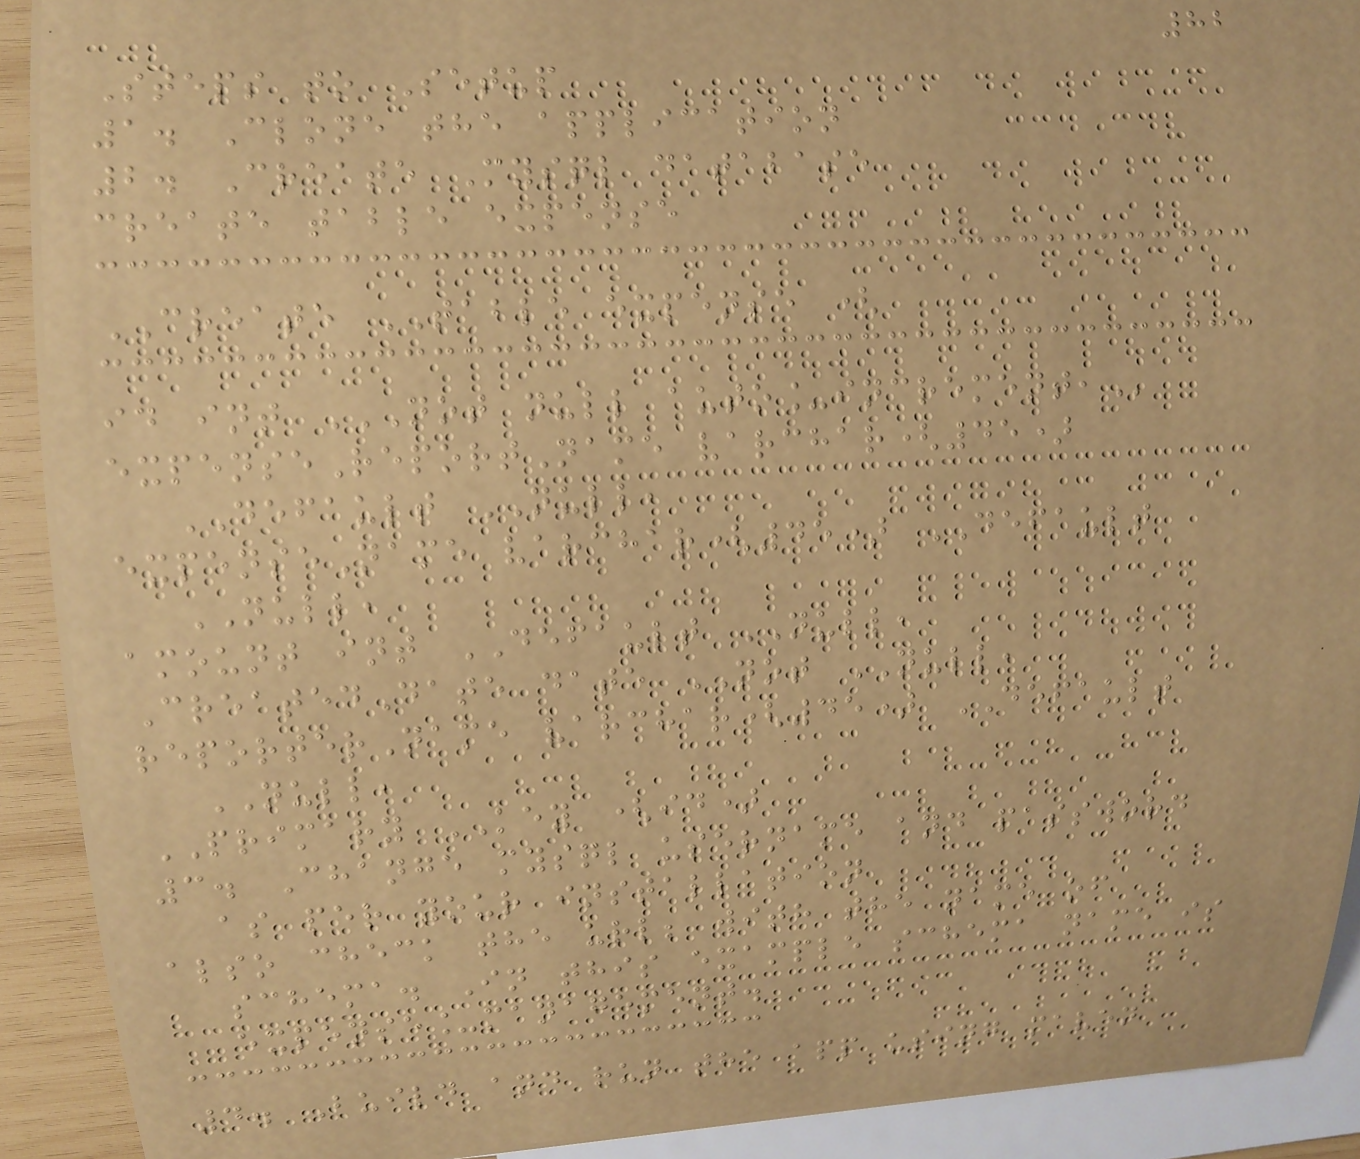82
Steps to Setup
1. Clone the application
2. Create Mysql database
create table expense
CREATE TABLE expense (
id int NOT NULL AUTO_INCREMENT,
expenseReportName varchar(45)
DEFAULT NULL,
expenseName varchar(45) DEFAULT
NULL,
amount int DEFAULT NULL,
CreatedDate date NOT NULL,
reporterName varchar(45) DEFAULT
NULL,
PRIMARY KEY (id)
3. Change mysql username and password
as per your installation
also check the url; with the name of
schema. In this example schema name is
expense_management.
4. Build and run the app using maven
